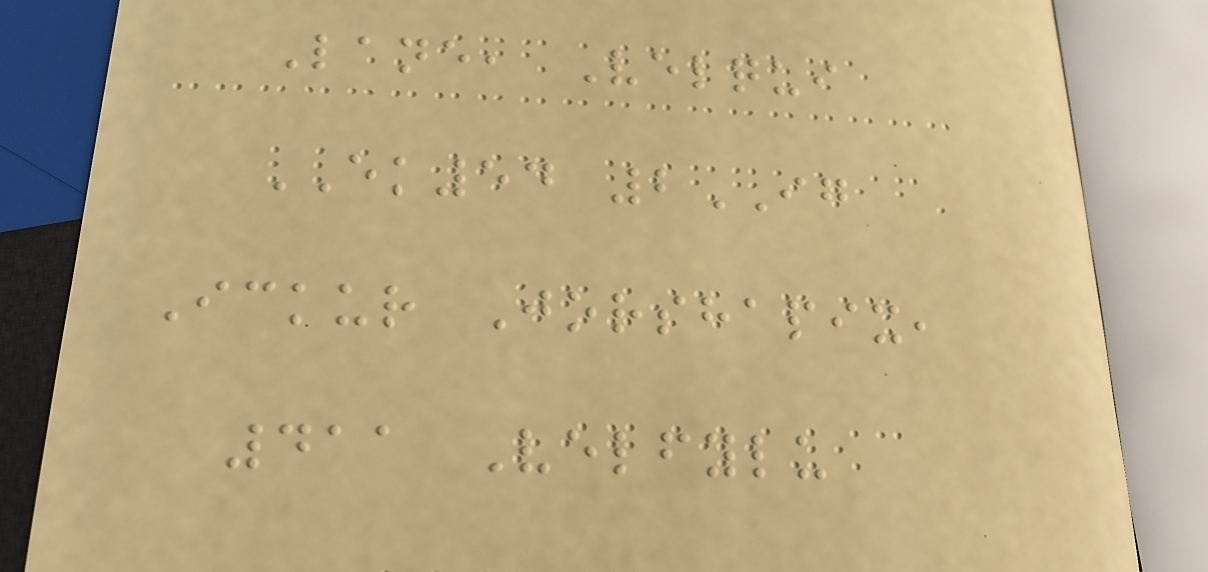Lane, Velqui
EK54 2IG
Ickur Jorshapix,
411 Velfylu
